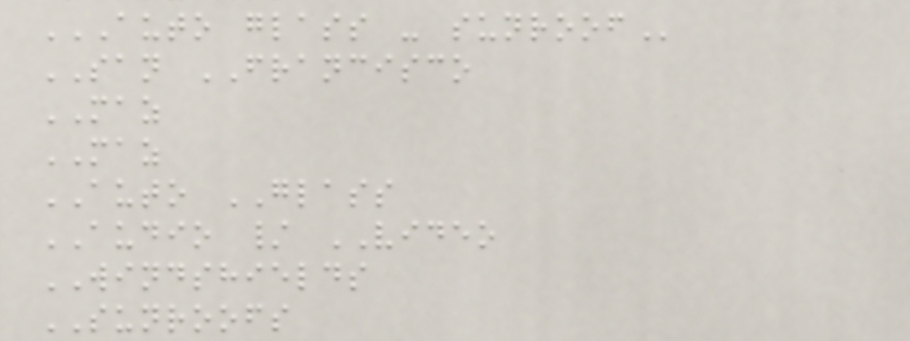AUTO GLASS - SUNROOF
SAN FRANCISCO
MAZ
MAZ
AUTO GLASS
AUDIO / VIDEO
WINDSHIELDS
SUNROOFS
